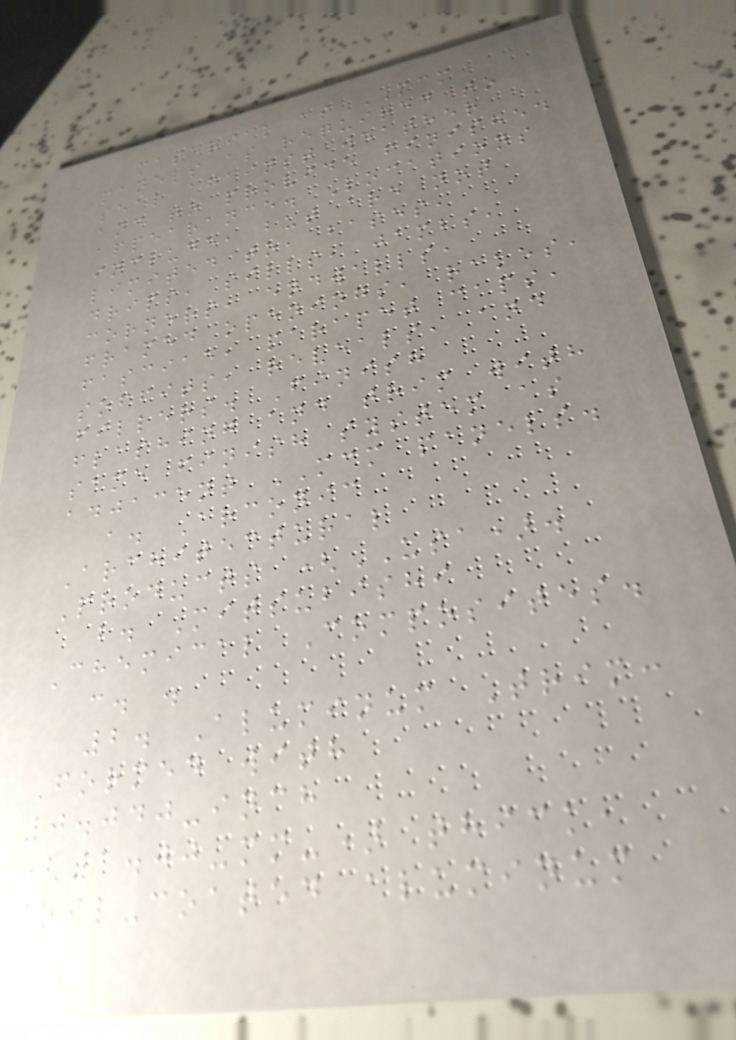material as MCM
panels as required to
seal against weather
and to provide finished
appearance. Locations
include, but are not
limited to, bases,
drips, sills, jambs,
corners, endwalls,
framed openings, rakes,
fasciae, parapet caps,
soffits, reveals, and
fillers. Finish
flashing and trim with
same finish system as
adjacent MCM panels.
a. Arconic
Architectural
Products (USA).
b. Mitsubishi
Chemical Composites.
c. .
2. Aluminum Trim:
Formed with
0.040-inch
(1.00-mm-) thick,
coil-coated aluminum
